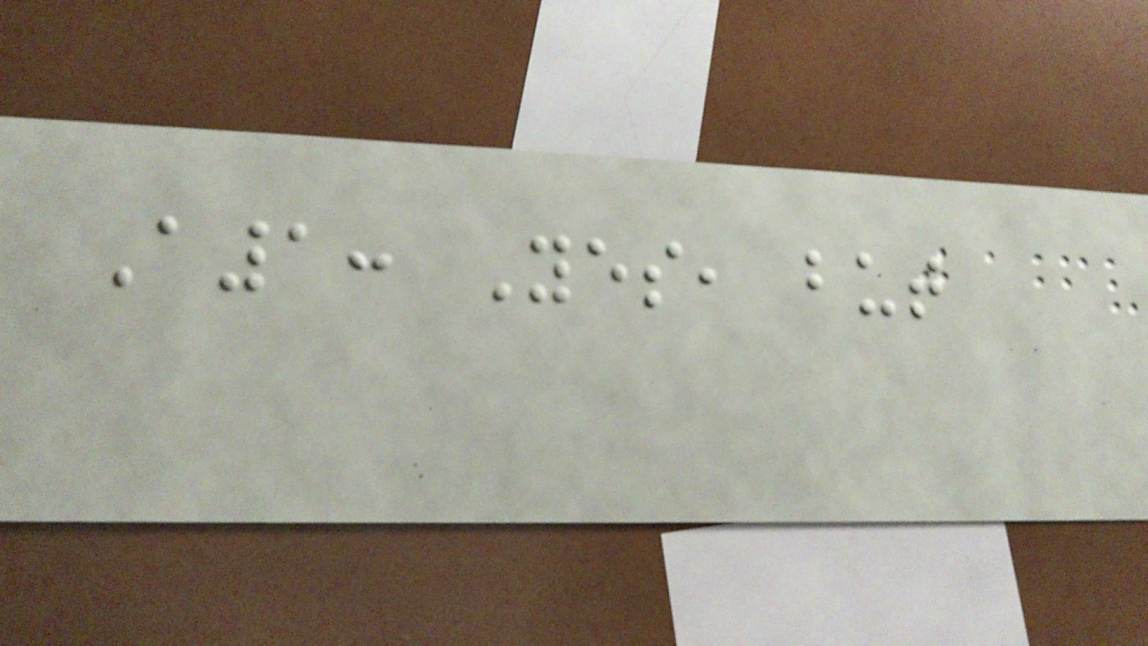A1: Yes, but
